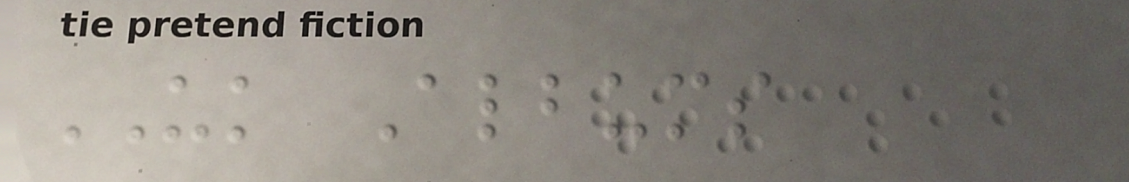UK Albums
